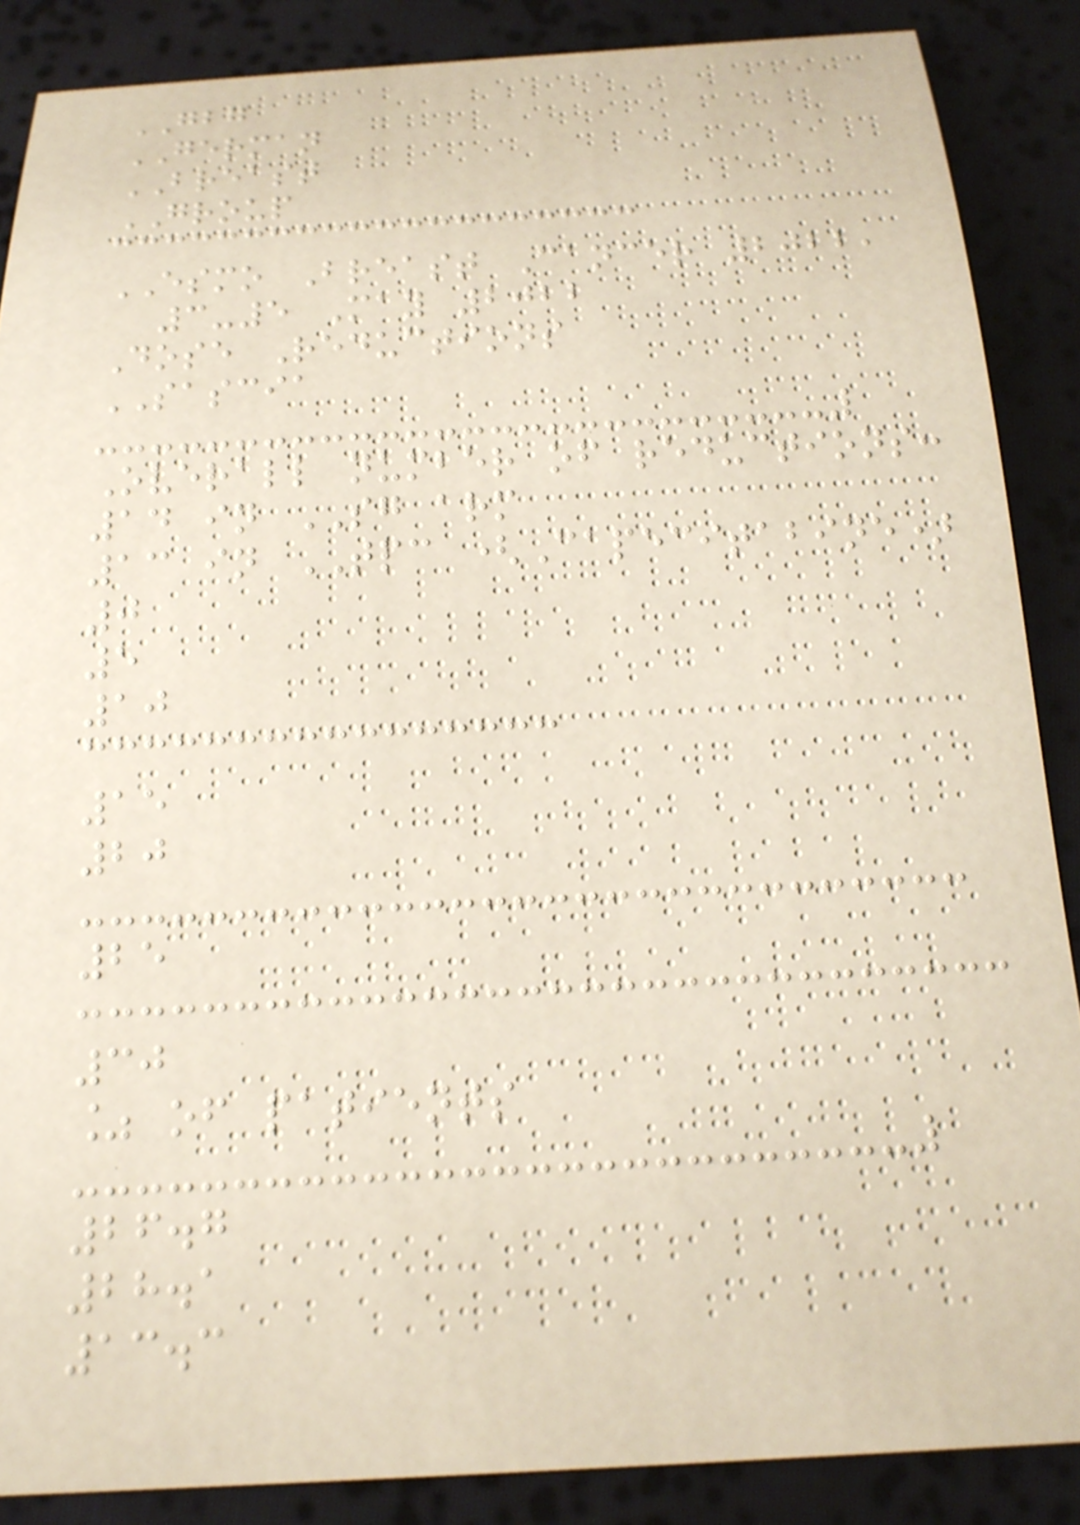GBG
GERMAN
BREAST
GROUP
ESMO Breast Cancer 2022,
3-5 May 2022
Dose Reductions
SASCIA
Overall number of reductions:
14 in SG arm
13 in TPC (Capecitabine)
0
5
10
15
20
25
30
% of patients
26.7
28.1
13.3
